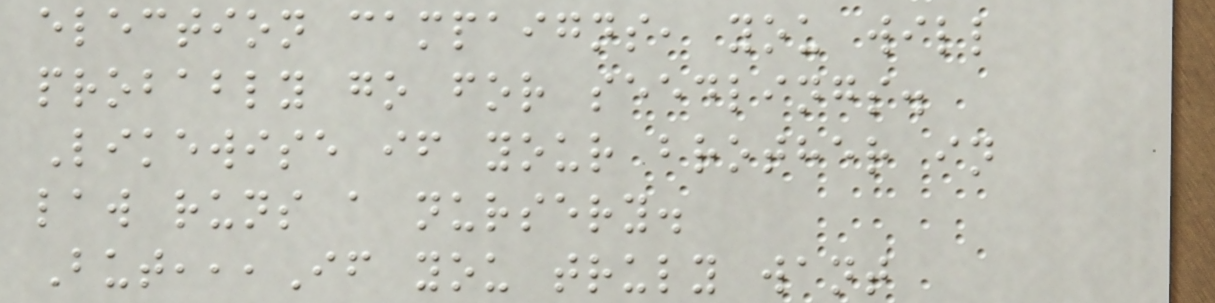election campaigns, you will
probably go for seedlings.
Likewise if your brother in
law runs a nursery.
But,,,If you truly want
